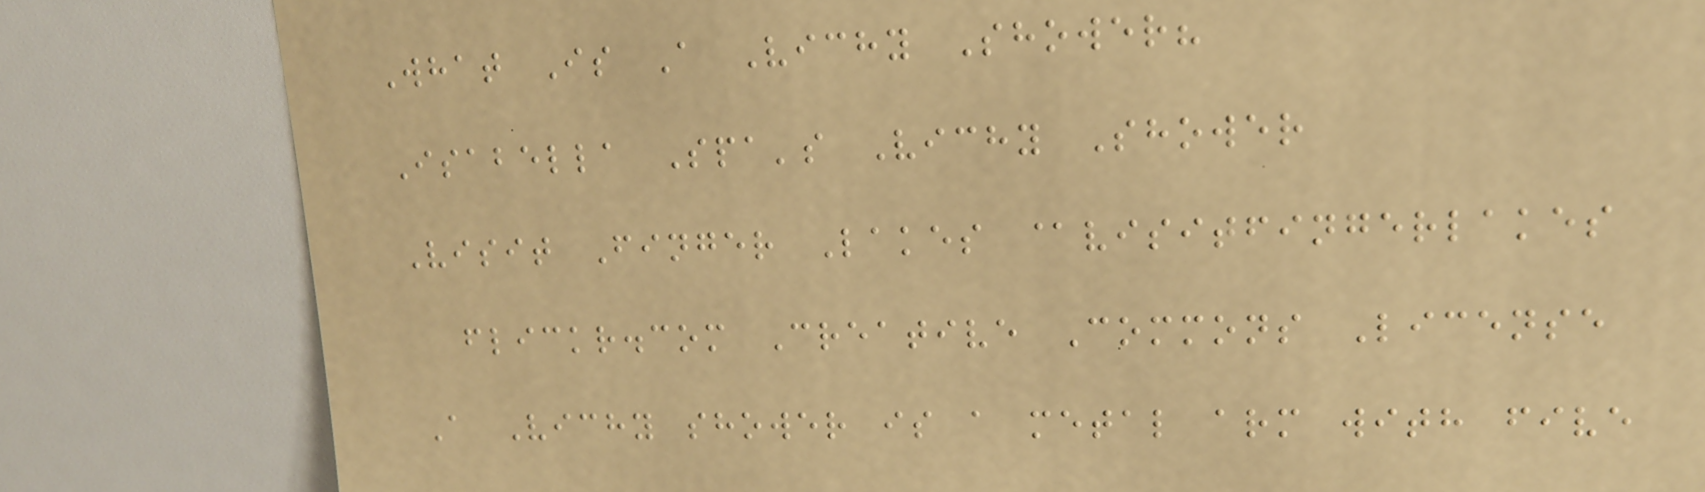What Is A Vichy Shower?
Isabella Spa's Vichy Shower
Visit Finger Lakes @visitfingerlakes
flickr.com Creative Commons License
A Vichy shower is a metal arm with five
